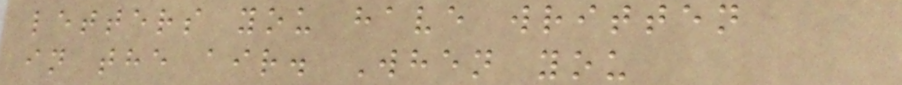letters you have written
in the air. When you
